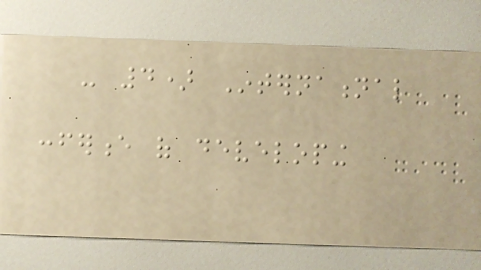- 4) International
conference of developing
